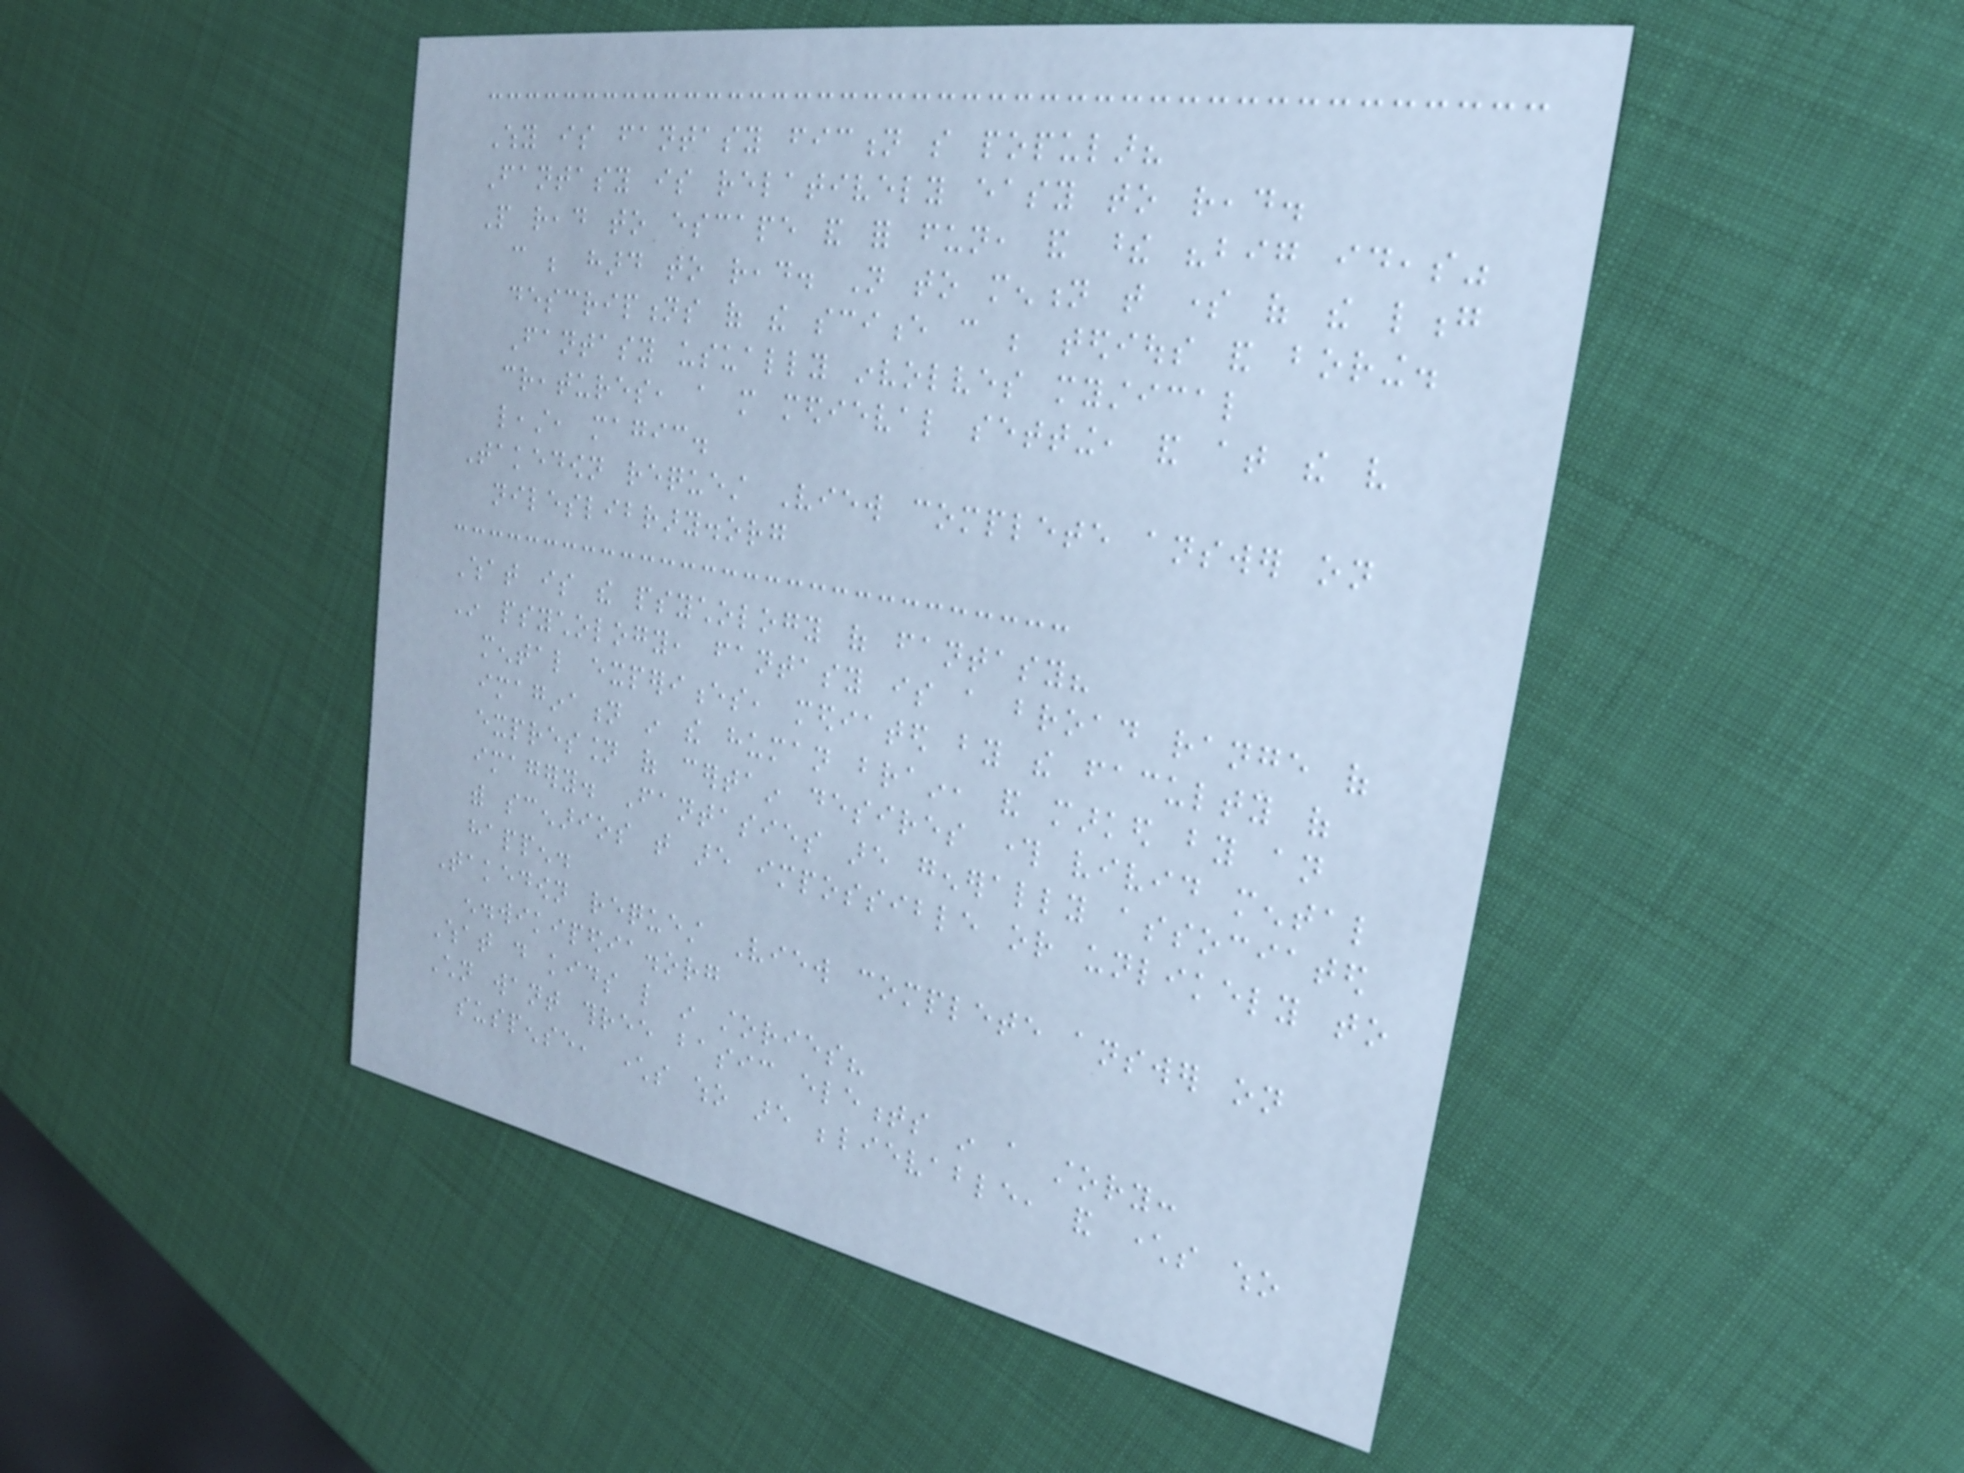Why is fantasy fiction so popular?
Fantasy is relatively easy to read.
People read to escape and for fun, and these "big ideas"
can be hard to read. Not to mention that some of the long
descriptions of the science can be tedious and boring.
Fantasy usually involves mystical
creatures, a more medieval setting, and at the very
least, magic.
Takedown request View complete answer on
nileslibrary.org
What is the psychology of fantasy?
In psychology, fantasy is a broad range of
mental experiences, mediated by the faculty of
imagination in the human brain, and marked by an
expression of certain desires through vivid mental
imagery. Fantasies are generally associated
with scenarios that are impossible or unlikely to
happen.
Takedown request View complete answer on
en.wikipedia.org
What do kids like in stories?
Children want three basic elements in a story:
suspense, characters who are believable, and characters who
